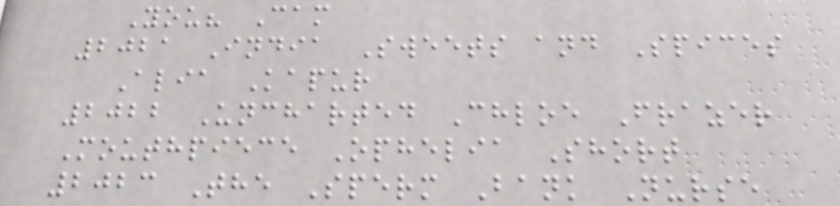You? Cam
2021 India Sweets and Spices
Alia Kapur
2022 Uncharted Chloe Frazer
Mouthpiece Ophelia Short
2023 The Sperm Bank Nurse
